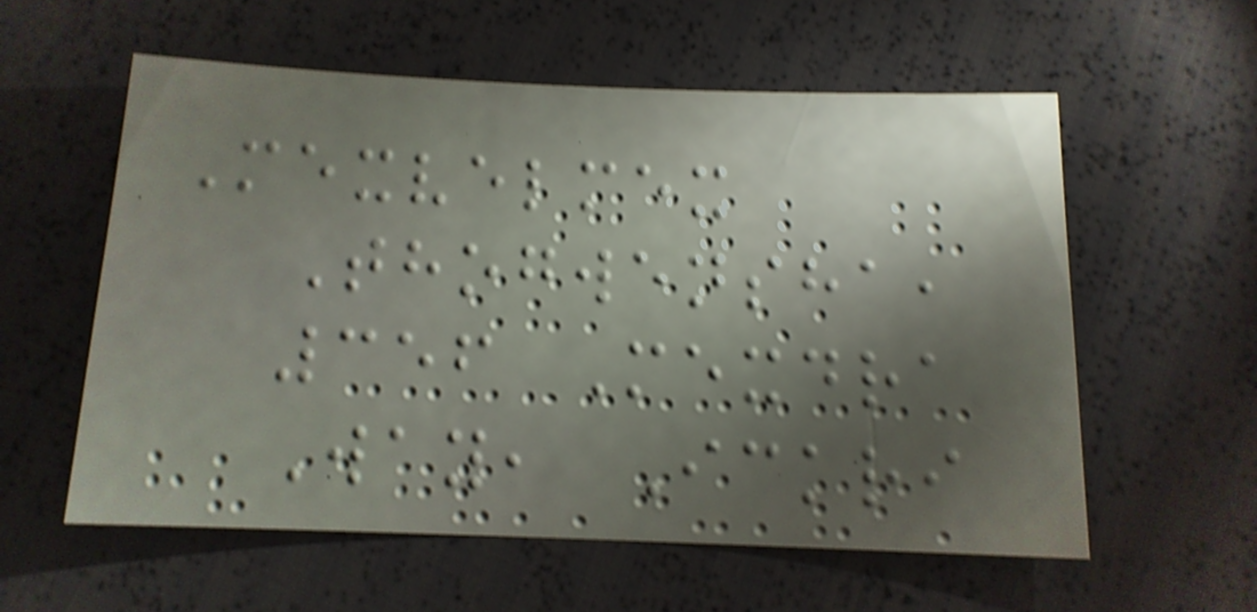Mexvelmex
Thogwensha,
356 Mexdra
Way, Ickri
